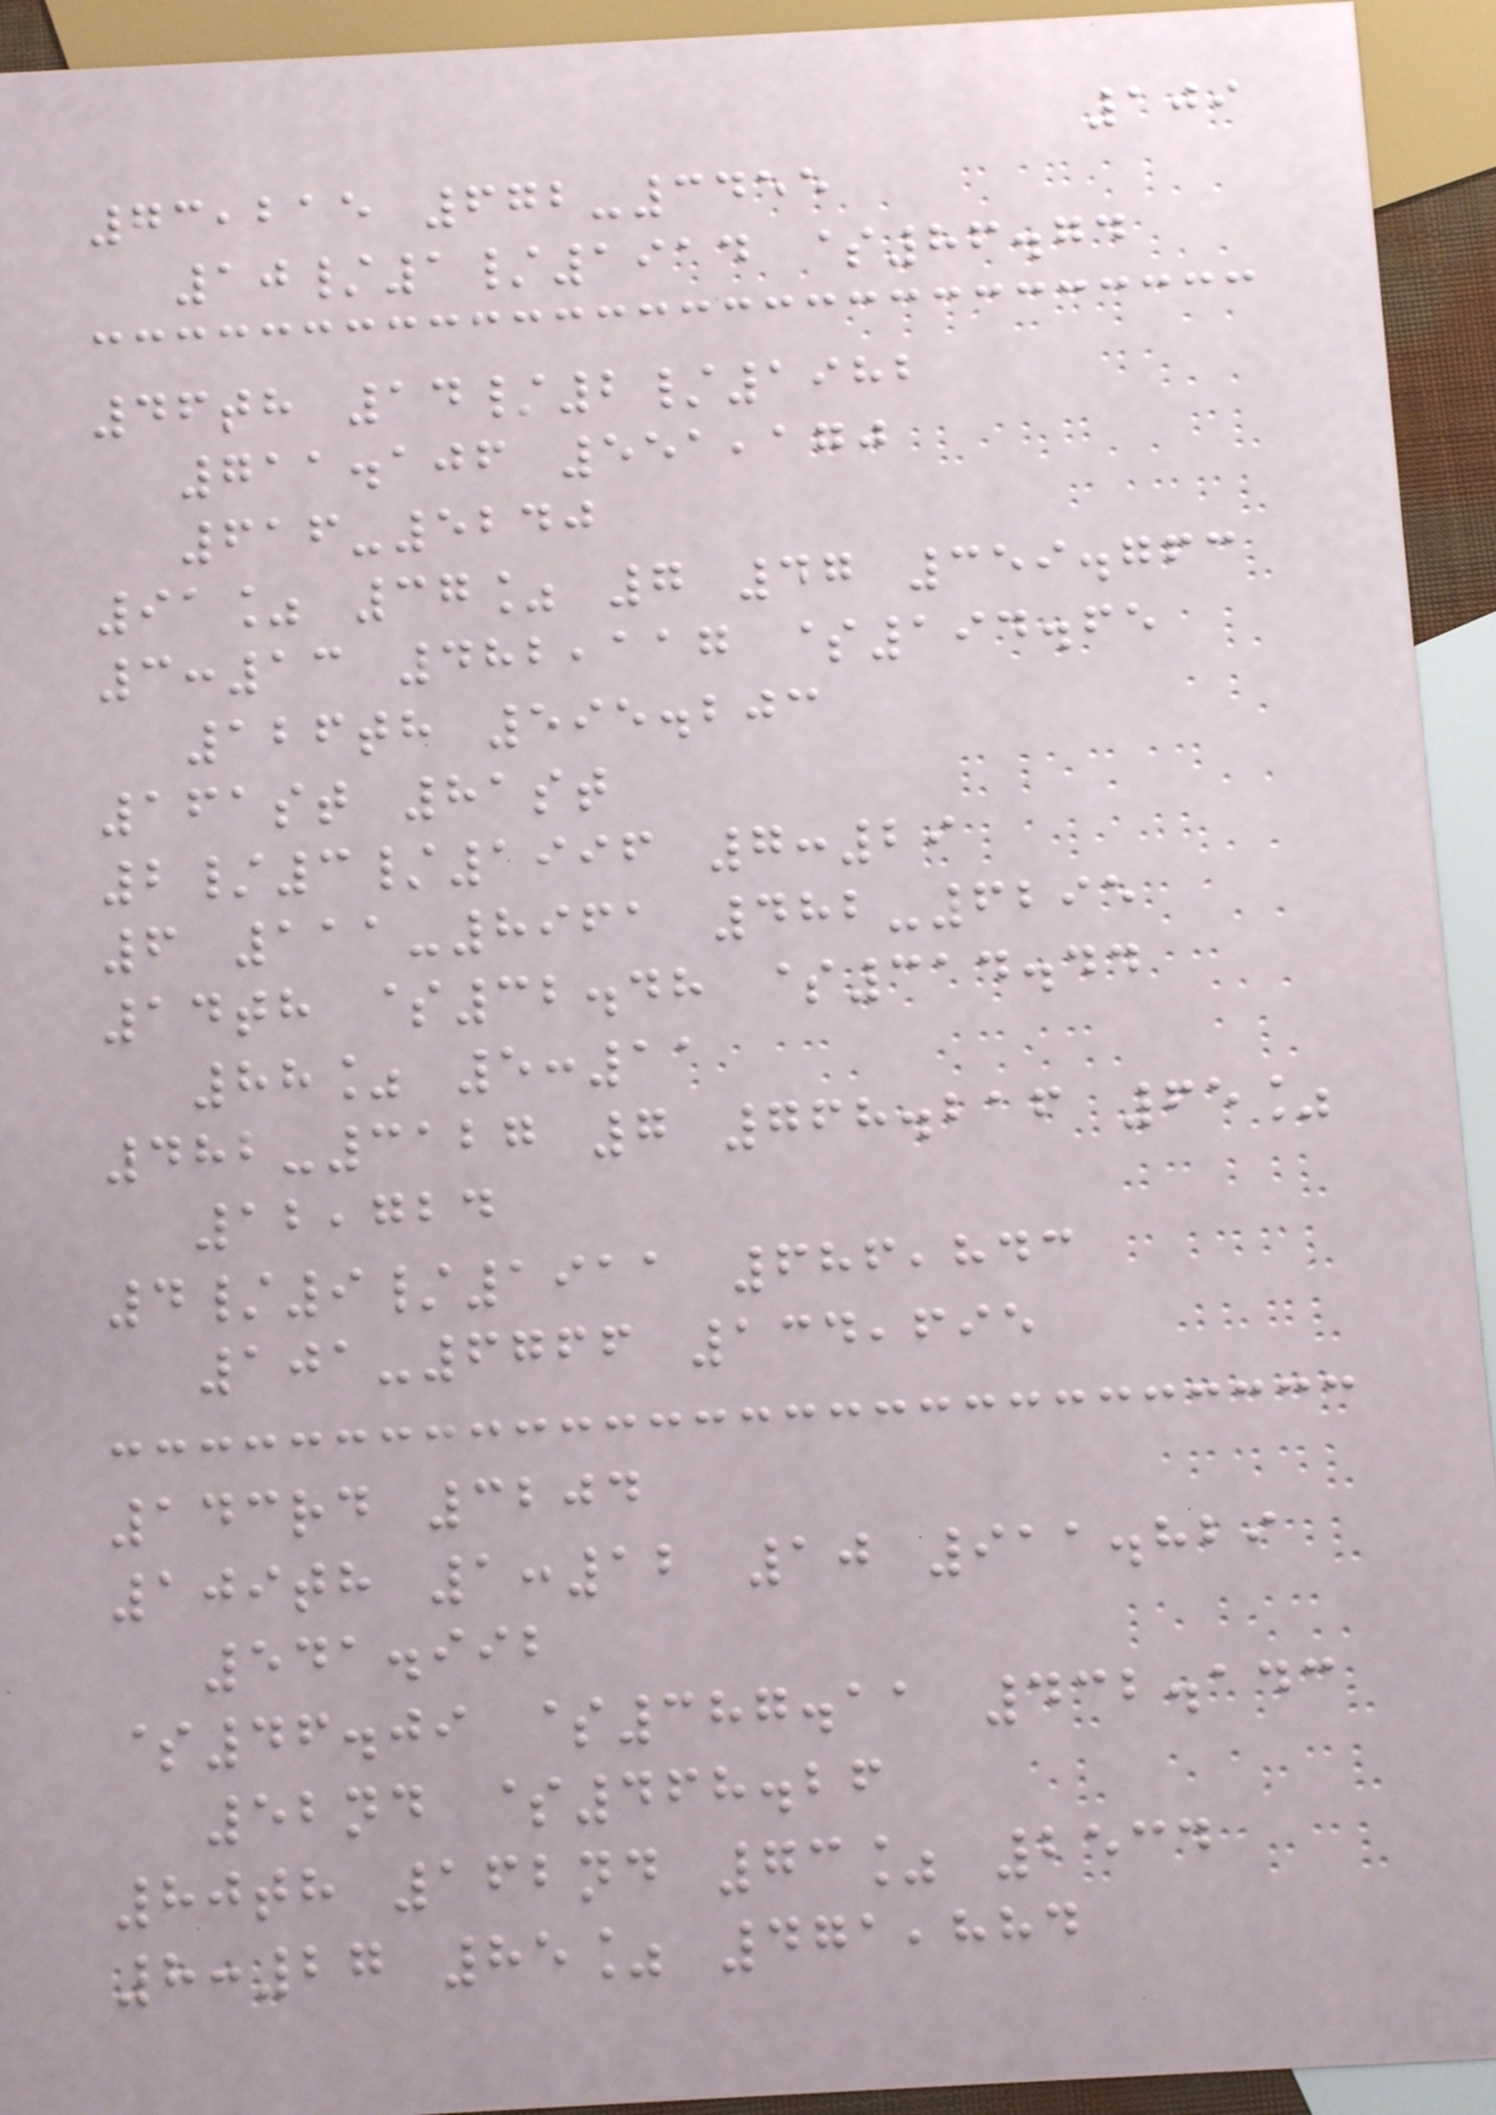109
73,215 672-3455
10/1/1914 $86.74
46th 14/2/1982
711.106 551,170
616-5240
91% 37% 7 47 359.763
3:13 482,117 $194.65
126th 595.203
161st 81st
2/3/1996 7:29
6 111-8961 482-6295
14th $32.48 $314.44
88% 5:11
482-3127 7 768.216 65%
12,724
4/9/1911 686,843
101-6766 134,695
143rd 3204
109th 1:12 10 911.829
541.992
$46.09 $387.11 432.143
52nd $468.26
80th 162nd 73% 2534
8:27 85% 471,884
